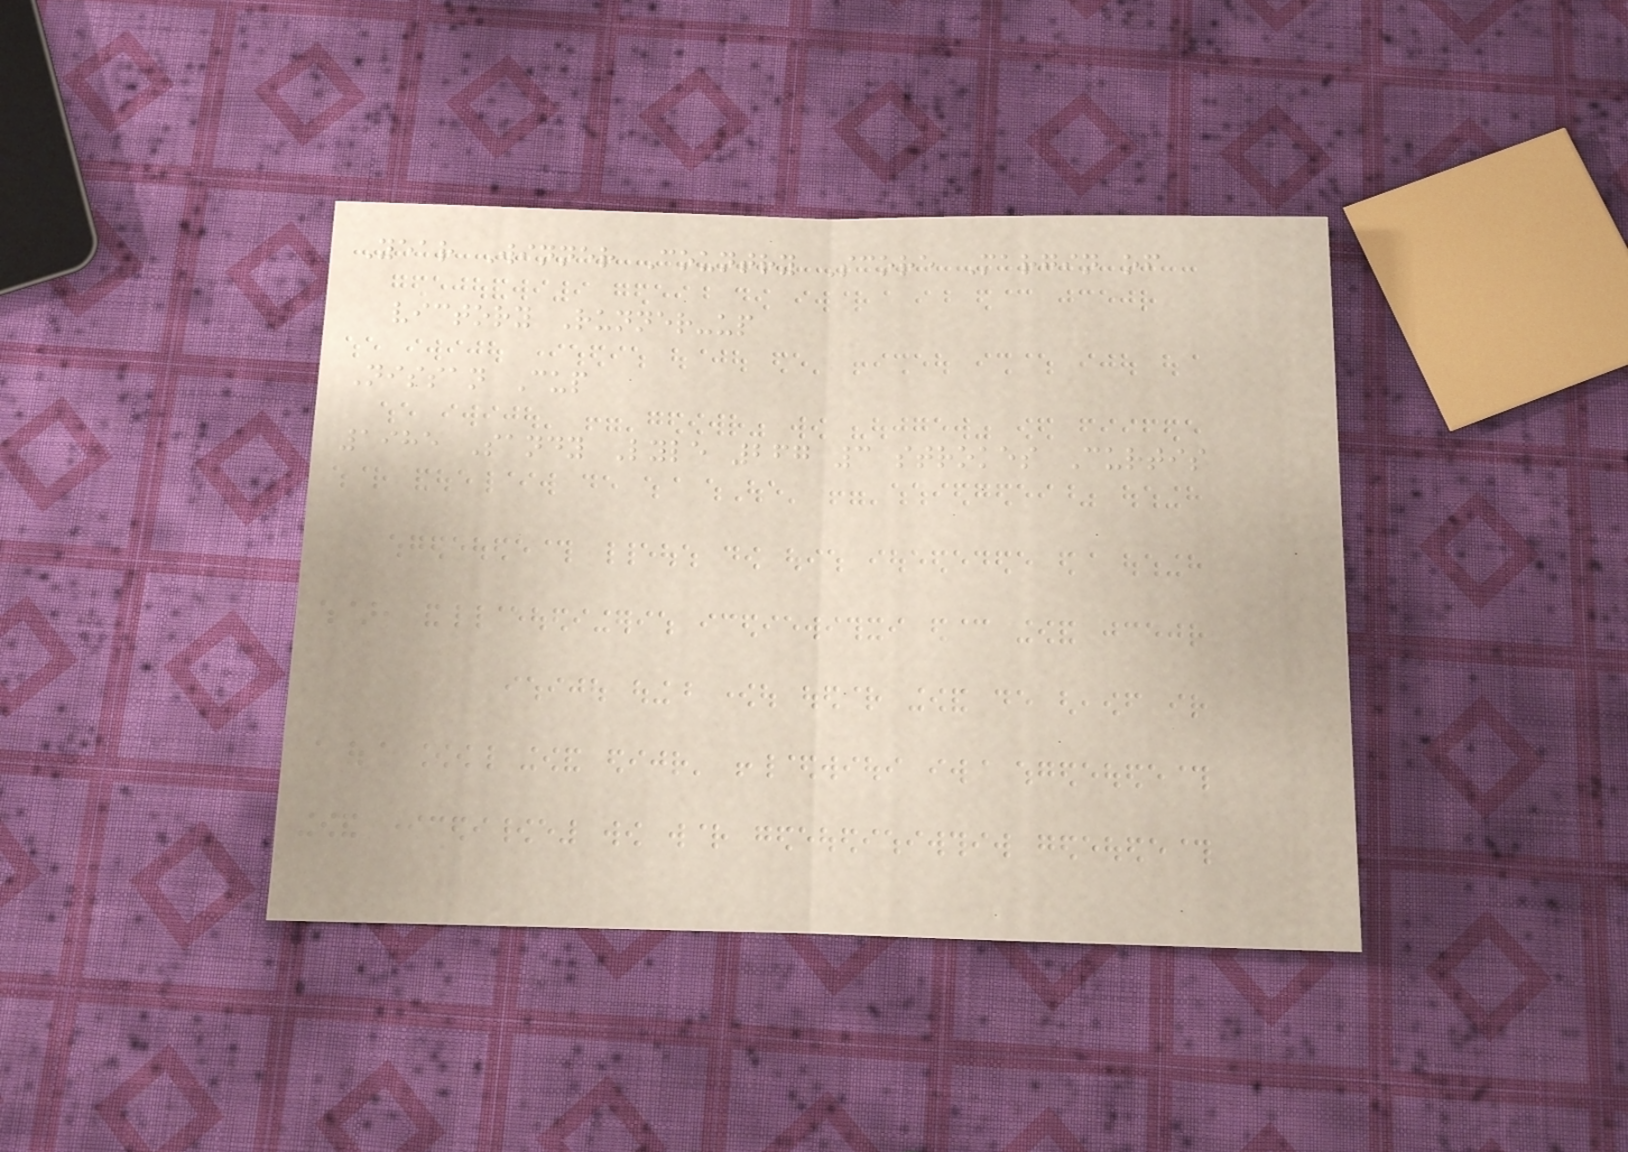Year Winner Country Score Margin of
victory Runner-up
Nissan Cup
1985 Sandy Lyle 267 3 strokes Curtis
